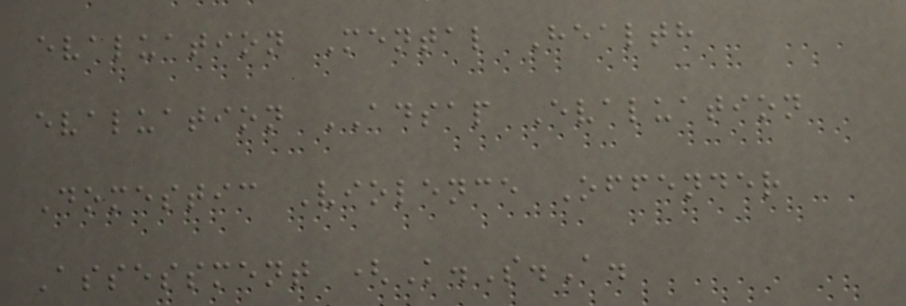evaluation Mental Health
evaluation ADSAP Evaluation
Domestic Violence Offender
Assessment (K.S.A.
